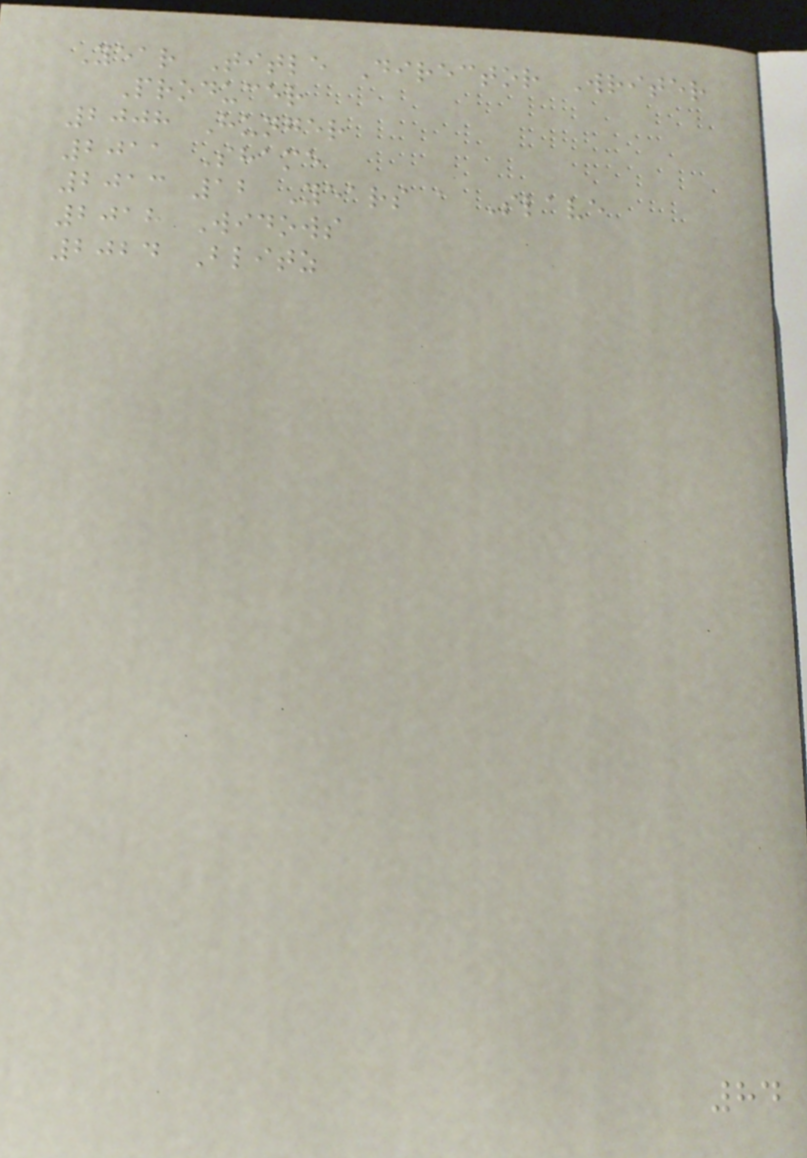Year Title Director Writer
Producer
2008 Hunger
2011 Shame
2013 12 Years a Slave
2018 Widows
2024 Blitz
84
